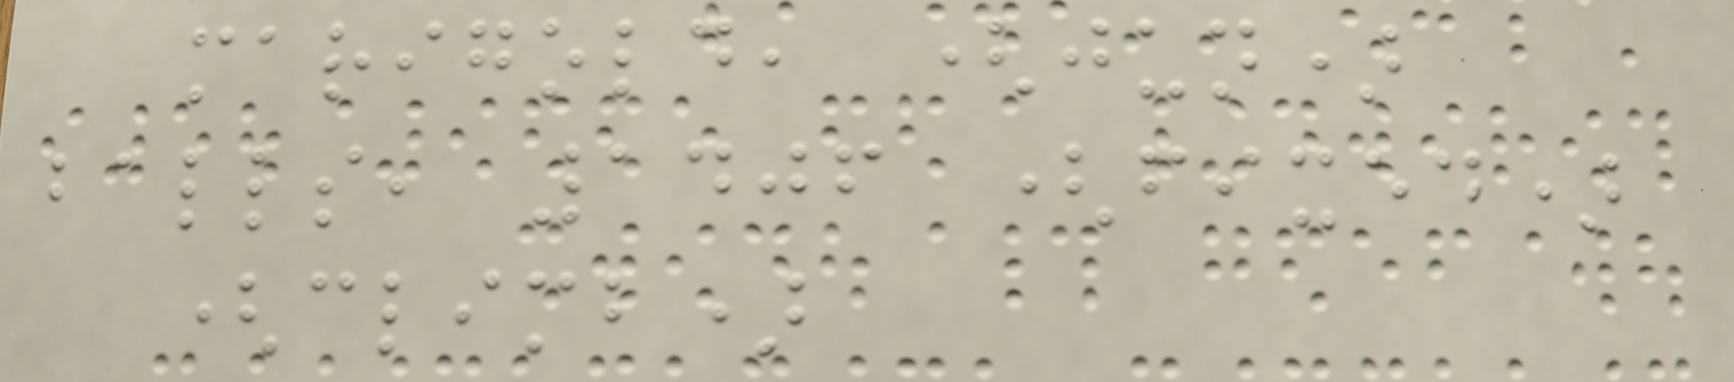marigold, (jun)
balls, 1406 (fixed)
(climb)
